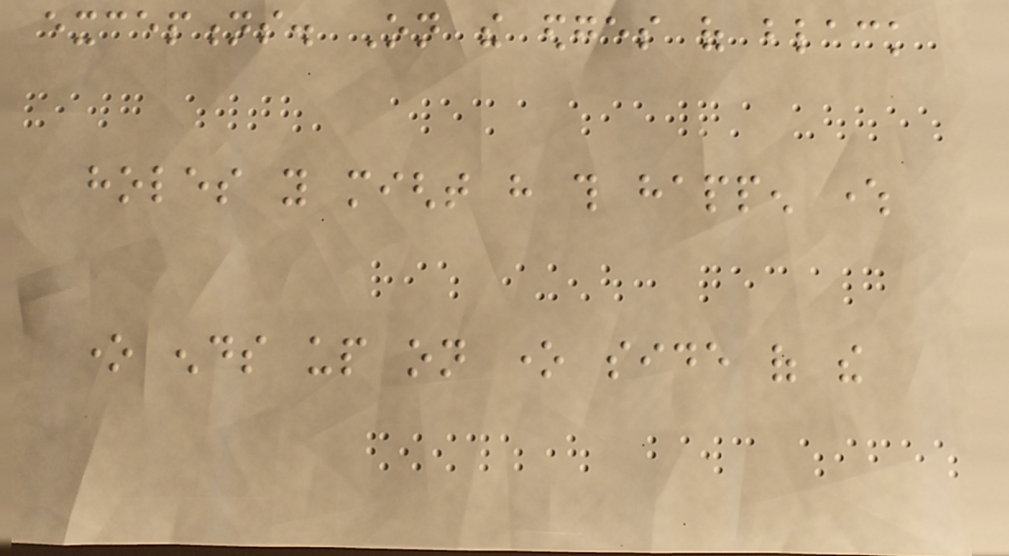exceptions. On the edges of black
holes you might have this happen where
one ends up on one side of the
